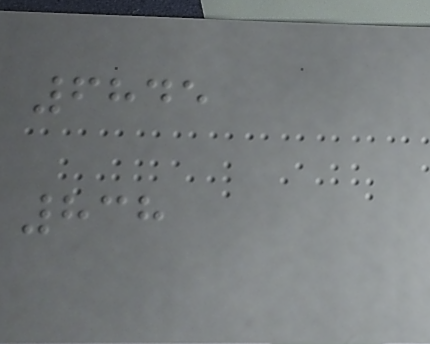6845
838
